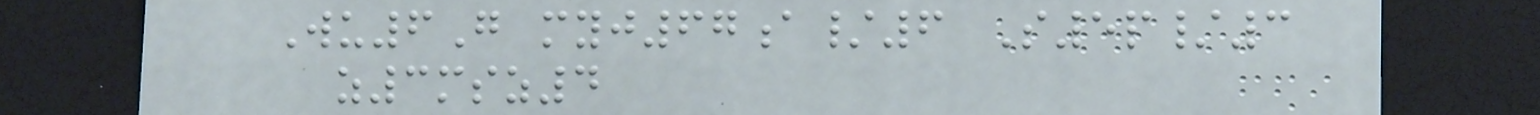Wu6G myj67a/6 S5p/3
z3msz4
